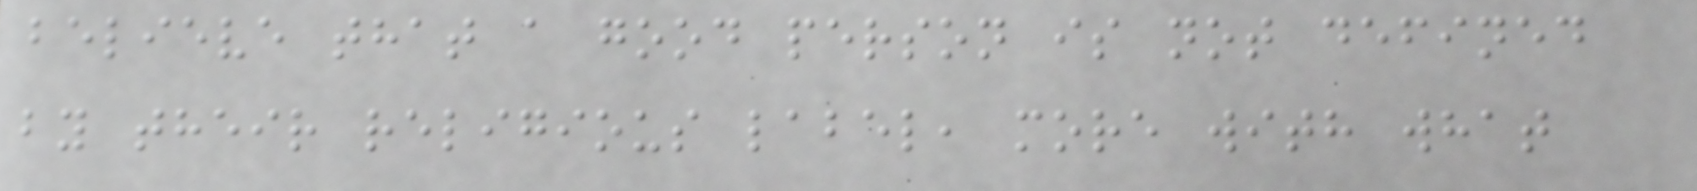believe that a good person is not defined
by their religious label, more with what
